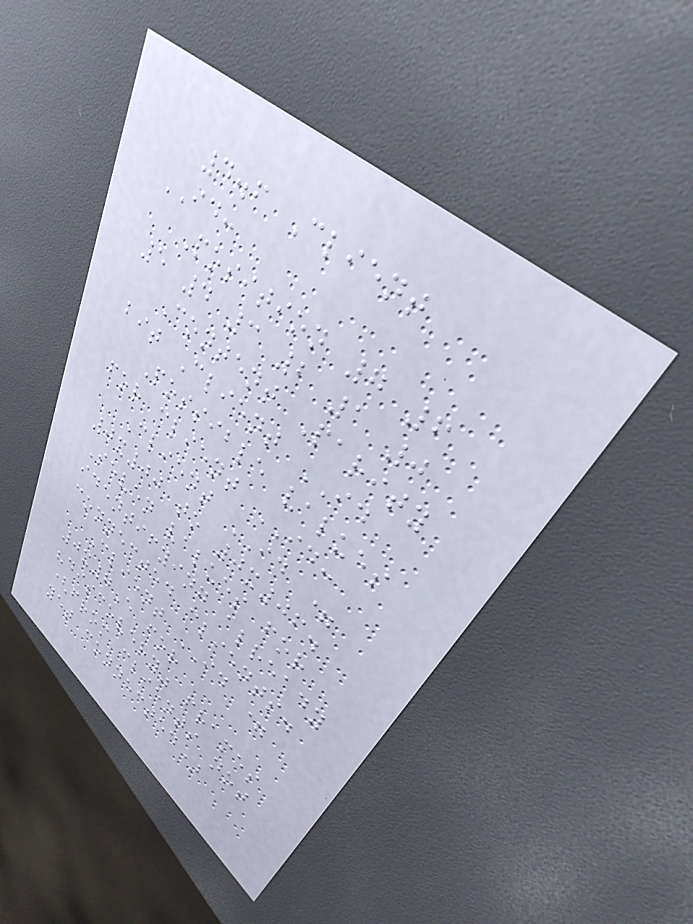4.6 Client
ID:
Position 7 6
5 4 3 2 1 0
Content Parity
bit Client ID
Possible values
for client ID:
Client ID =
0x00 to 0x06.
Seven values for
identifying already
connected clients.
Client ID =
0x7E for
"discovery" frames
(from clients not
yet connected)
